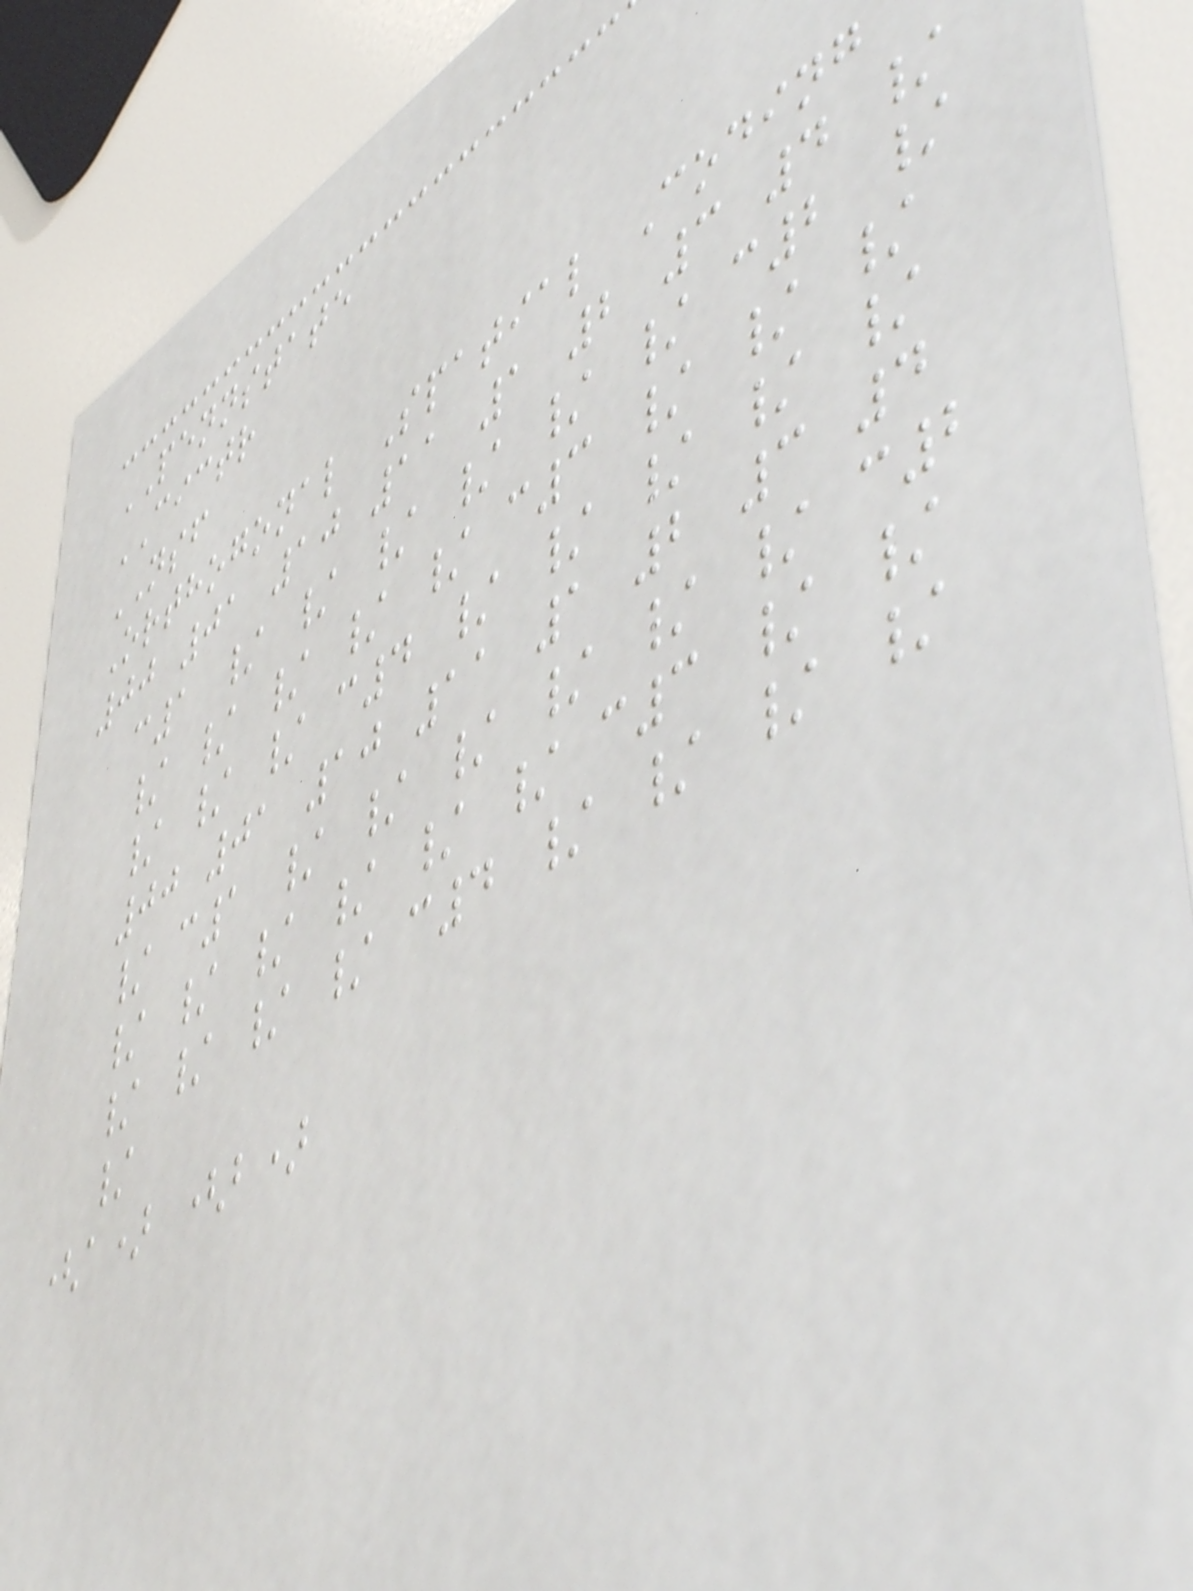PENNSTATE
CICTR
NSF
Orthogonal Spatial Coding
00 01 10 11 1 2 3 4 /
c1 / / / / / / c2 /
/ / / / / c3 / / /
/ / / c4 / / / / /
00 01 10 11 1 2 3 4
/ c1 / / / / / / c2
/ / / / / / c3 / /
/ / / / c4 / / / /
/
(a) (b)
